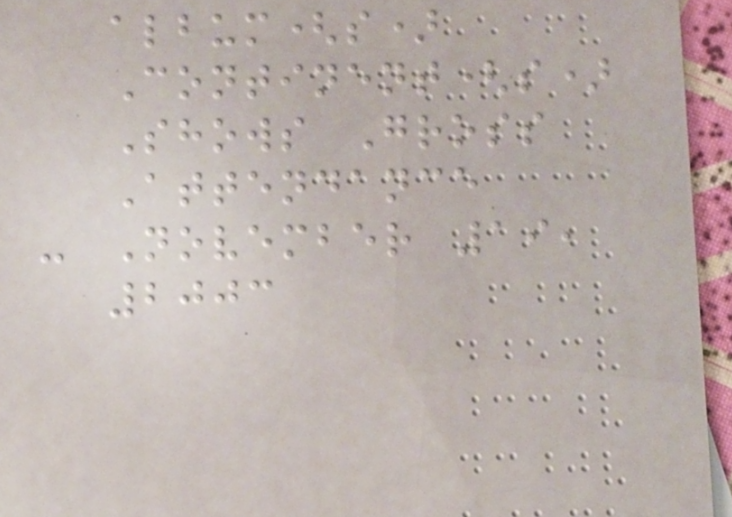album(s)
Continent(s)
Shows Gross
Attendance
- November 19,
2003
